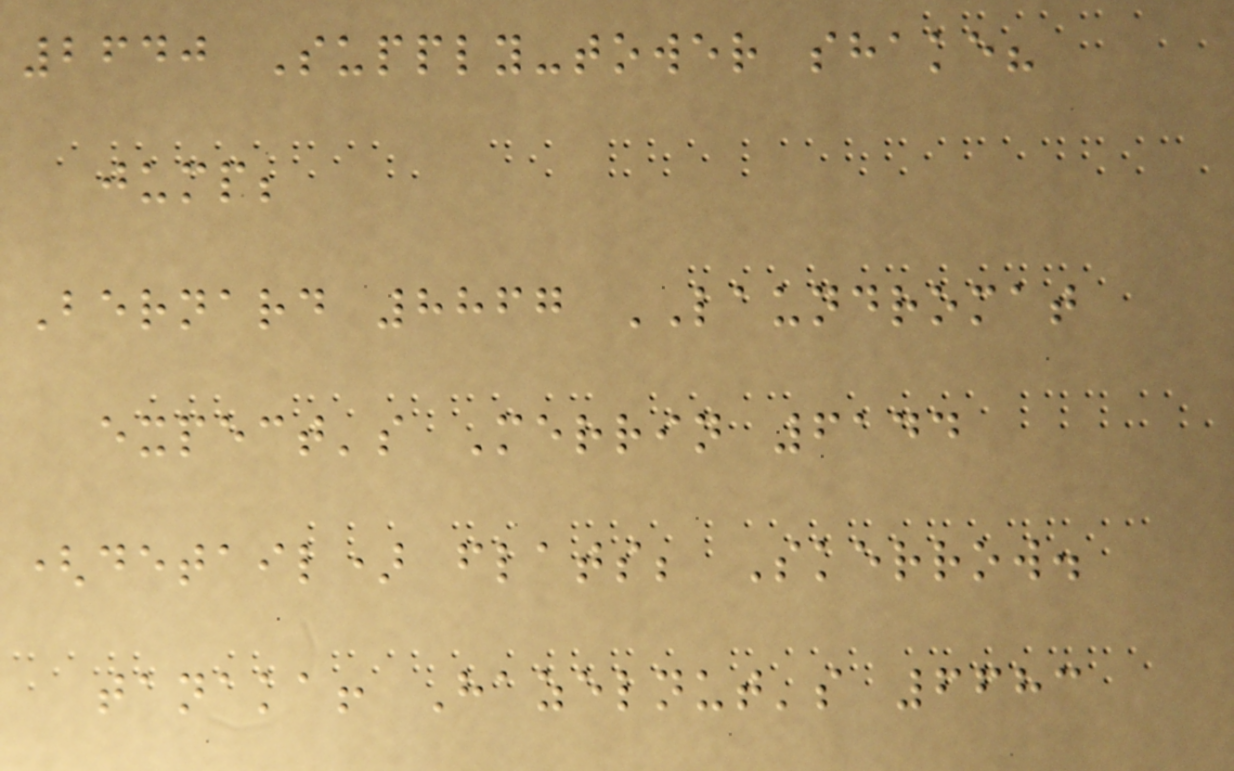2640 Supply-tower shake?
jump;
Bernard 8867 LAUNDROMAT
expect's Merrin 6144
(detail) flats; Skerrow.
tanaka! Hazelnut's 6683
